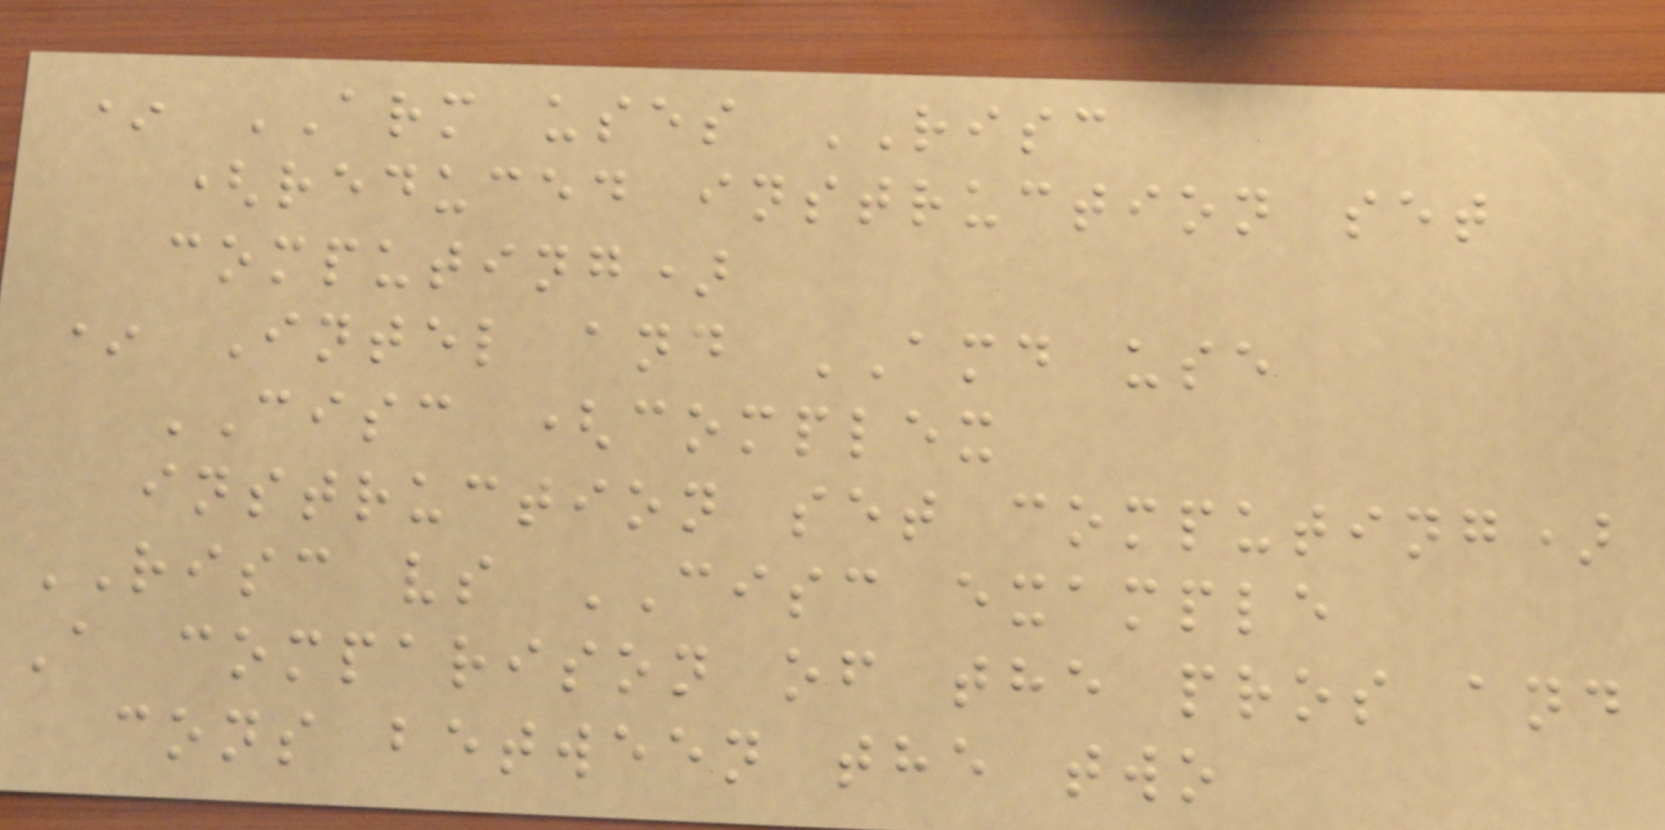* ARM uses RISC
(reduced instruction set
computing)
* Intel and AMD use
CISC (complex
instruction set computing)
RISC vs CISC example
A comparison of the pros and
cons between the two
